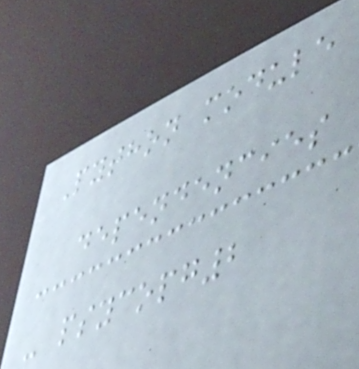Python module
dependencies
- psycopg2
